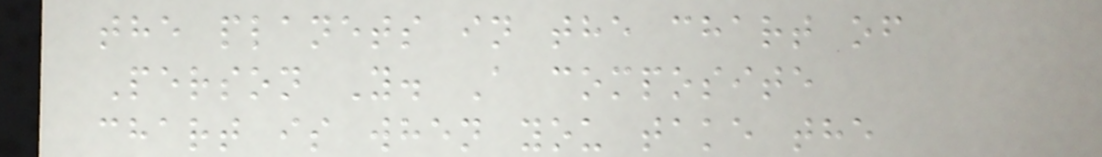the planets in the chart of
Person Y. A composite
chart is when you take the
